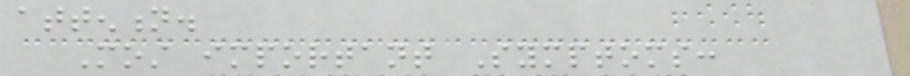attention.
Most important Symptoms:
